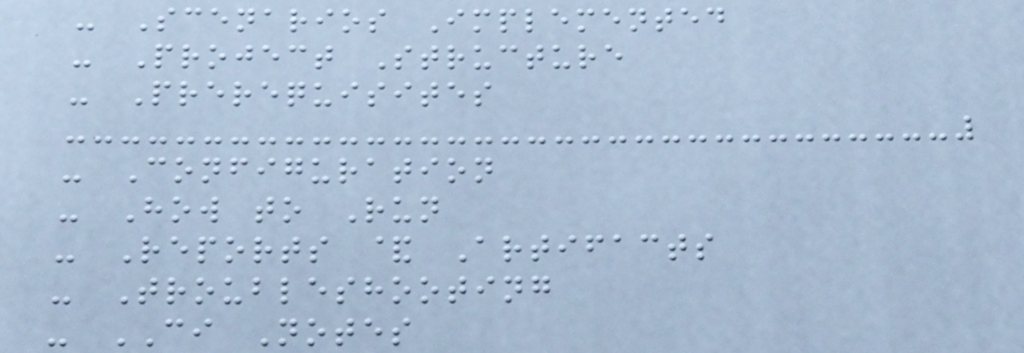- Scenarios Implemented
- Project Structure
- Prerequisites
- Configuration
- How to Run
- Reports & Artifacts
- Troubleshooting
- CI Notes
